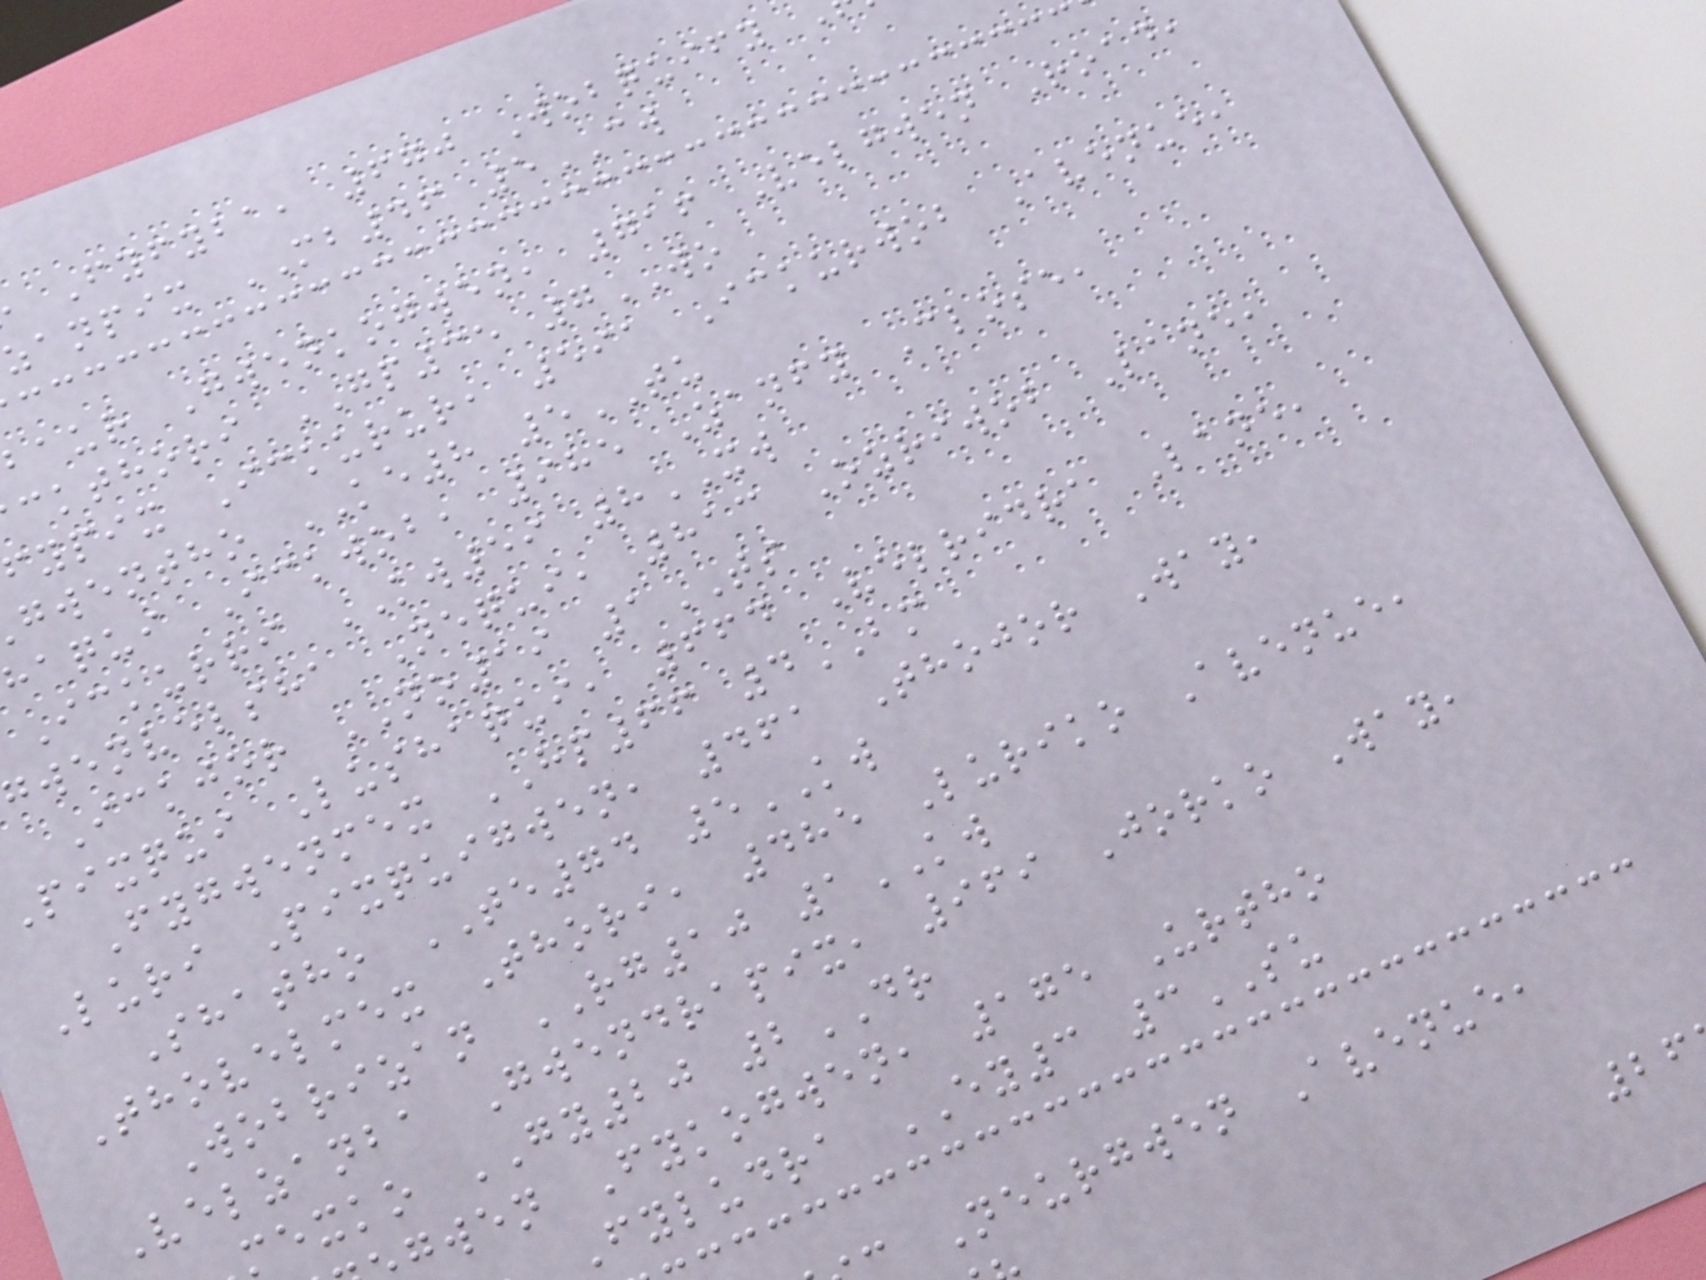Fyfyba, 670 Wobquify
zanpix MB46 5CW
baur Gwenkogwen, 716 Velgwen Road,
ckthori GP35 7WO
fypix Ickurur, 591 Ickurwob Avenue,
gwentho KE8 5TU
haqui Ickwob, 985 Zanfy Close,
Ickurri KW59 8XW
gwenvelsha Nequi, 813 Ozriwob Lane,
Ickjor NO19 1TS
Pixqui Lushaqui, 664 Velridra Lane,
Fygwenmex HP66 4BM
Luri Pixquigwen, 461 Thojor Way,
Shatho TE74 5KW
Thovelmex Thori, 485 Luriko Avenue,
Wobrizan RG10 1KW
Velzanba Gwendrapix, 969 Jorko Way,
mexko GY20 2DR
gwen Fykogwen, 175 Urtho
Fyludra EY3 3SU
Neurgwen Avenue,
